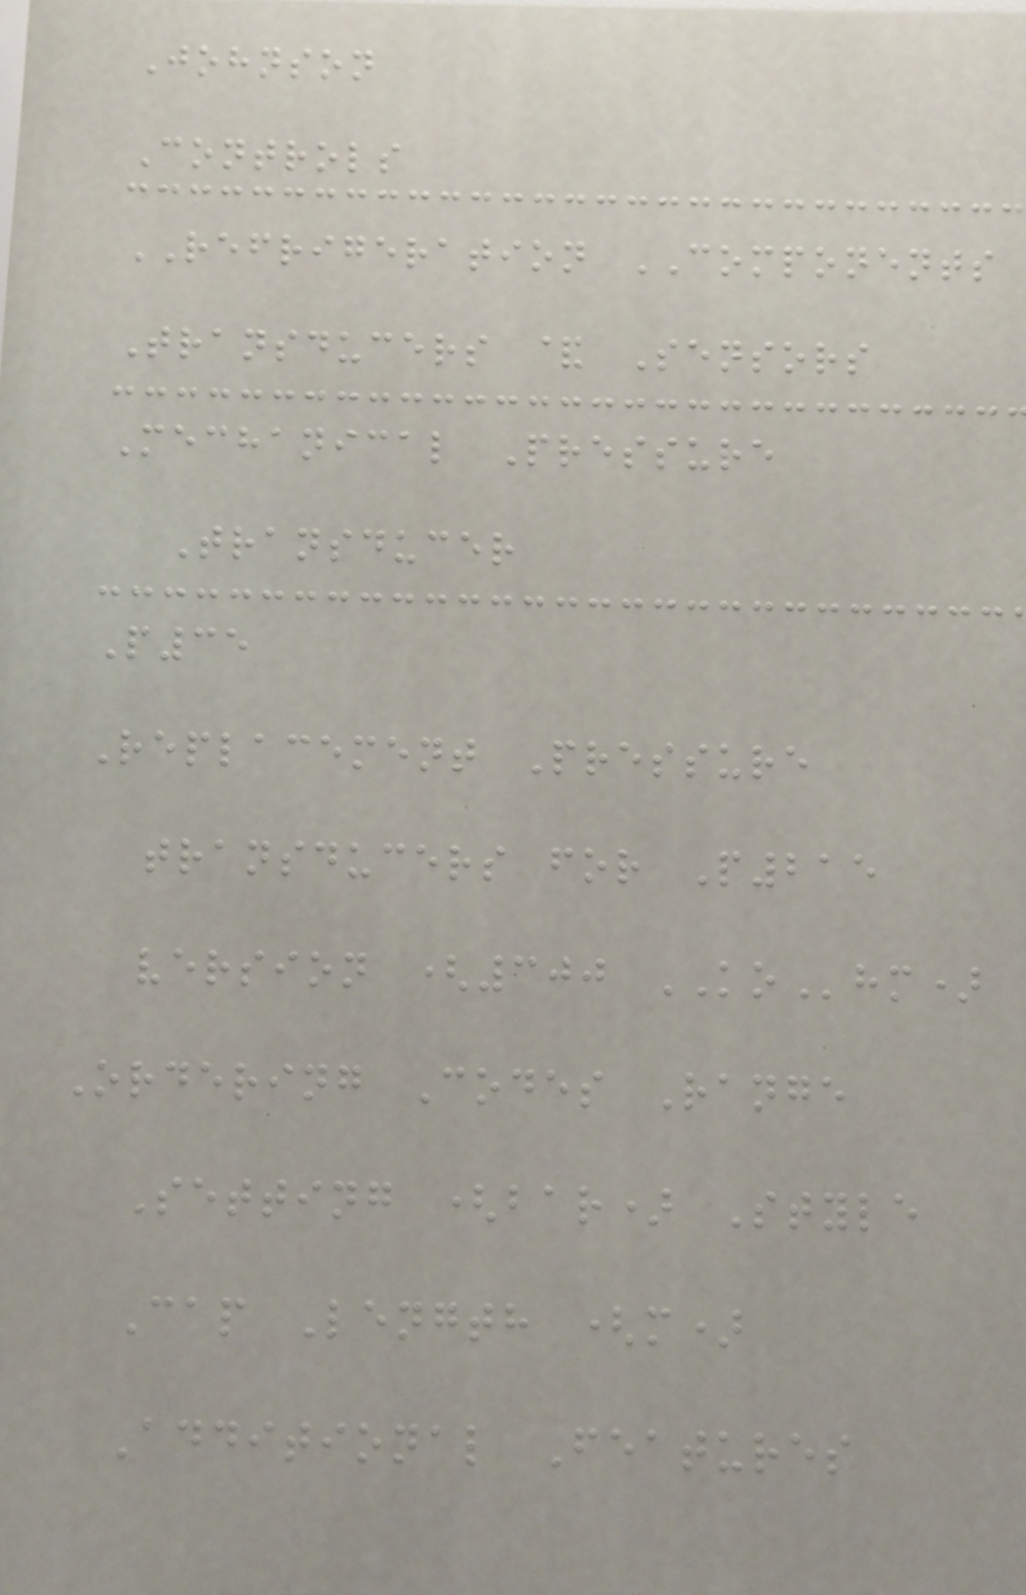Johnson
Controls
REFRIGERATION COMPONENTS
Transducers & Sensors
Mechanical Pressure
Transducer
P35
Replacement Pressure
transducers for P215
version (300 KOhm)
Ordering Codes Range
Setting (bar) Style
Cap Length (m)
Additional Features
